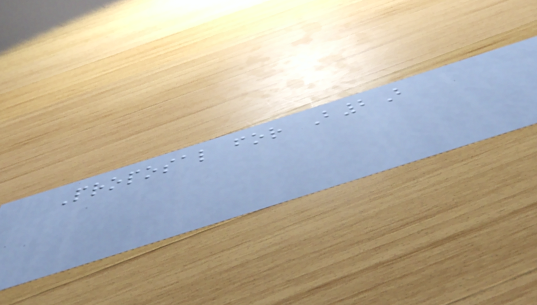Proposal for B2B
